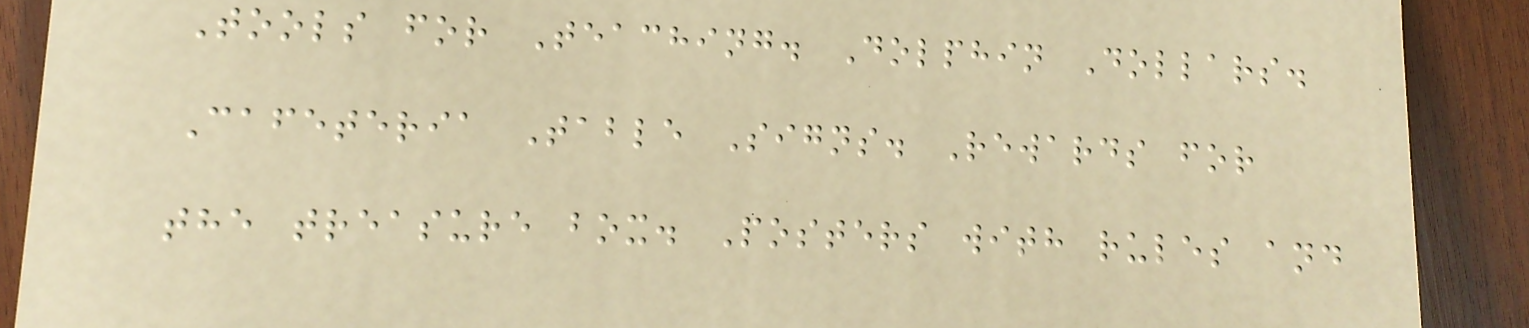Tools for Teaching. Dolphin Dollars.
Cafeteria Table Signs. Rewards for
the treasure box. Posters with rules and
